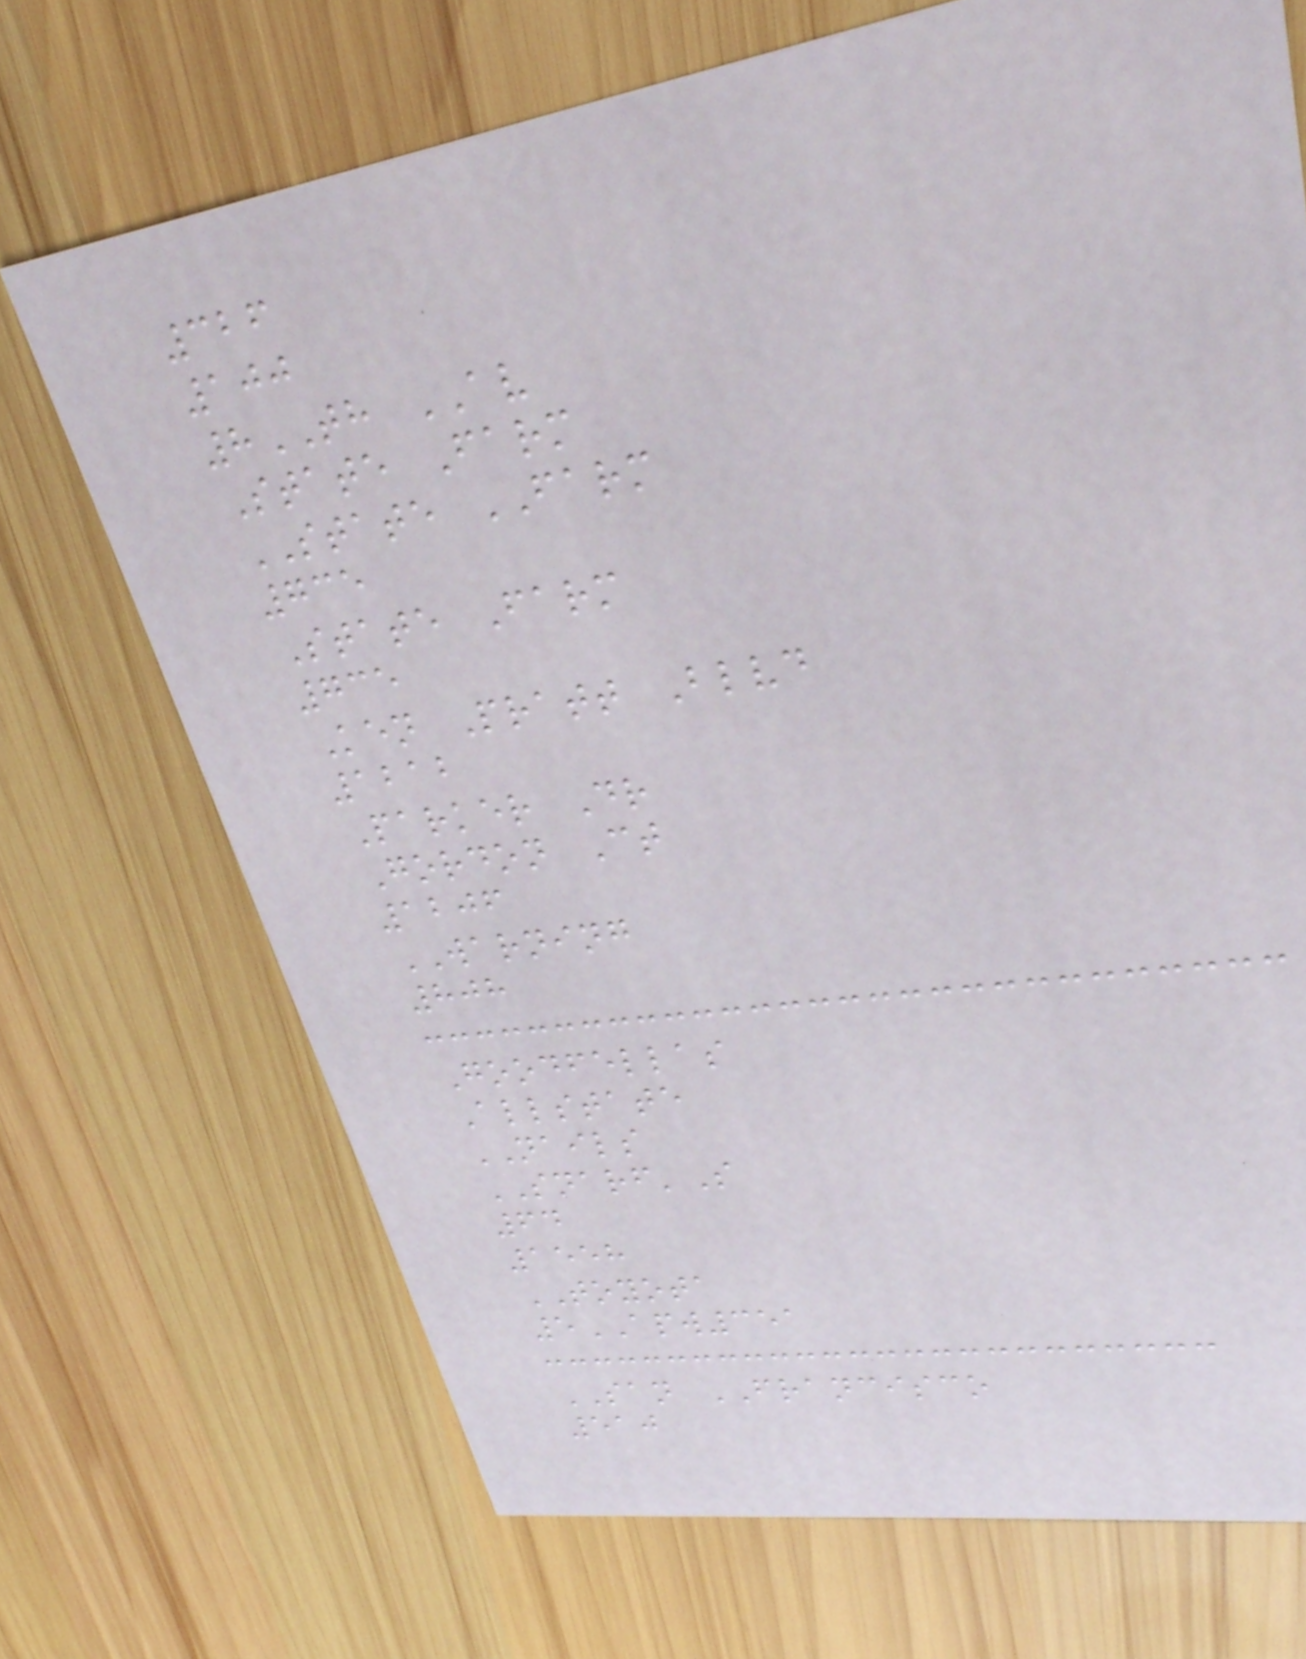326
100
8TH AV
State Farm
STATE FARM
735
State Farm
735
Ken Pratt Blvd
1212
Parker Dr
Gordon Ct
1206
WARNING
808
Goodfellas
Allstate
NAILS
SNARF'S
64
1558
TOYOTA
5APW351
SAN FRANCISCO
510
